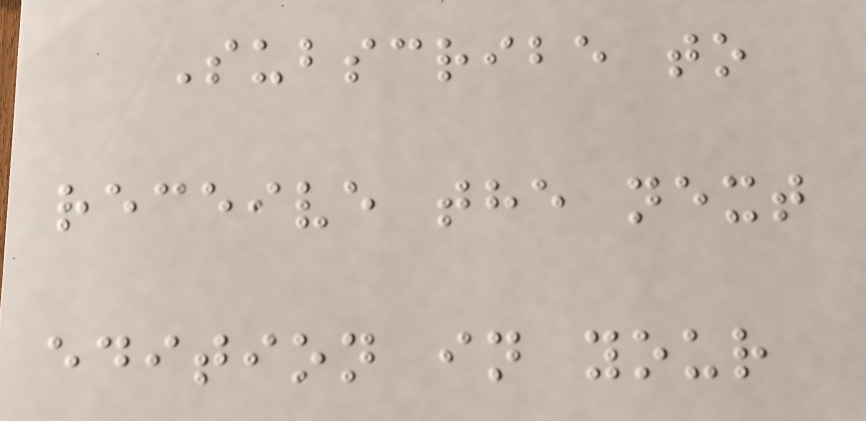Subscribe to
receive the next
edition in your
